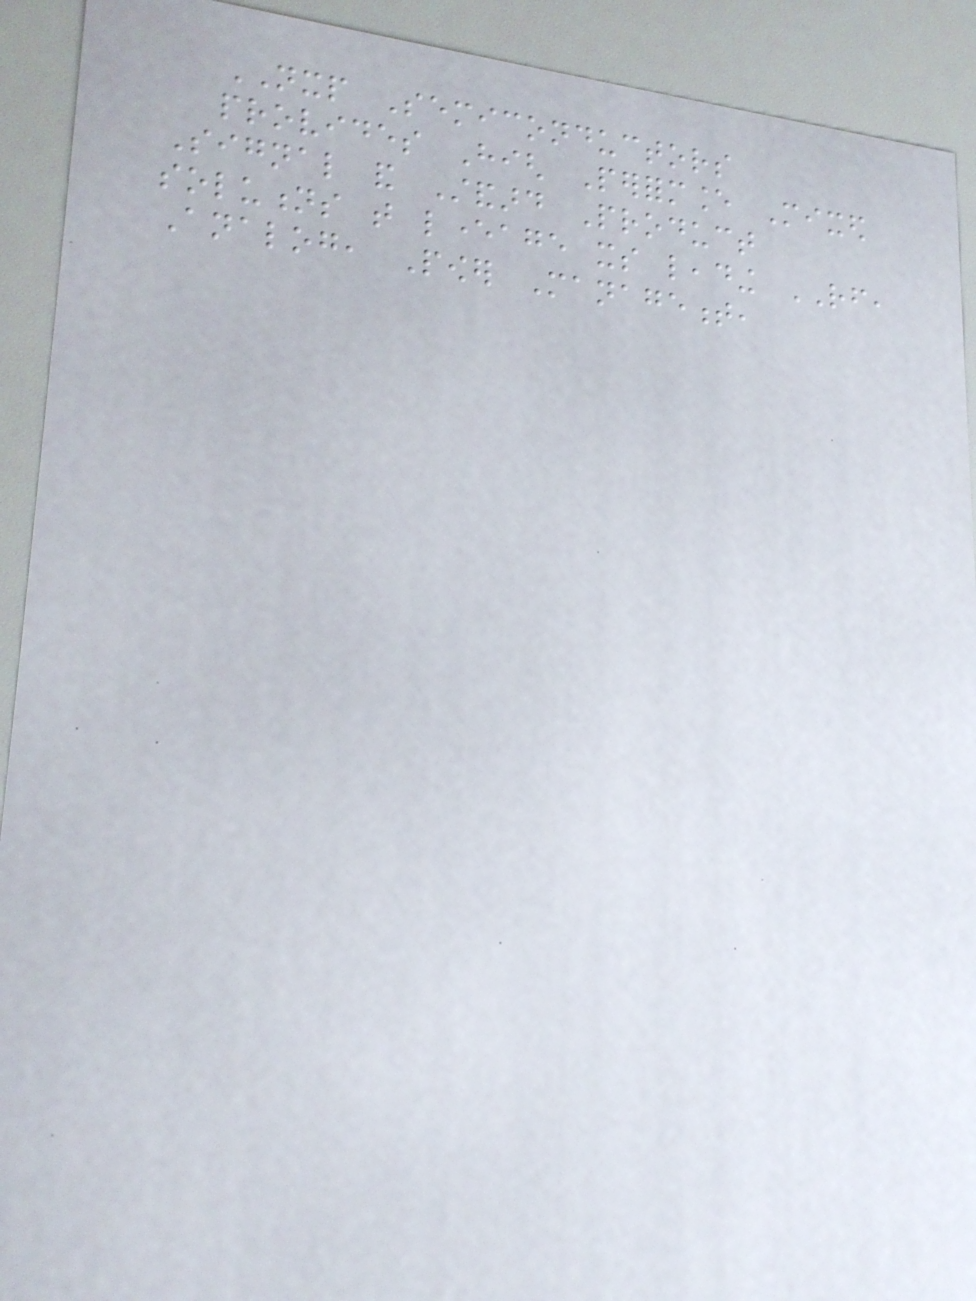NXP Semiconductors
provides High Performance Mixed
Signal and Standard Product
solutions that leverage its leading RF,
Analog, Power Management,
